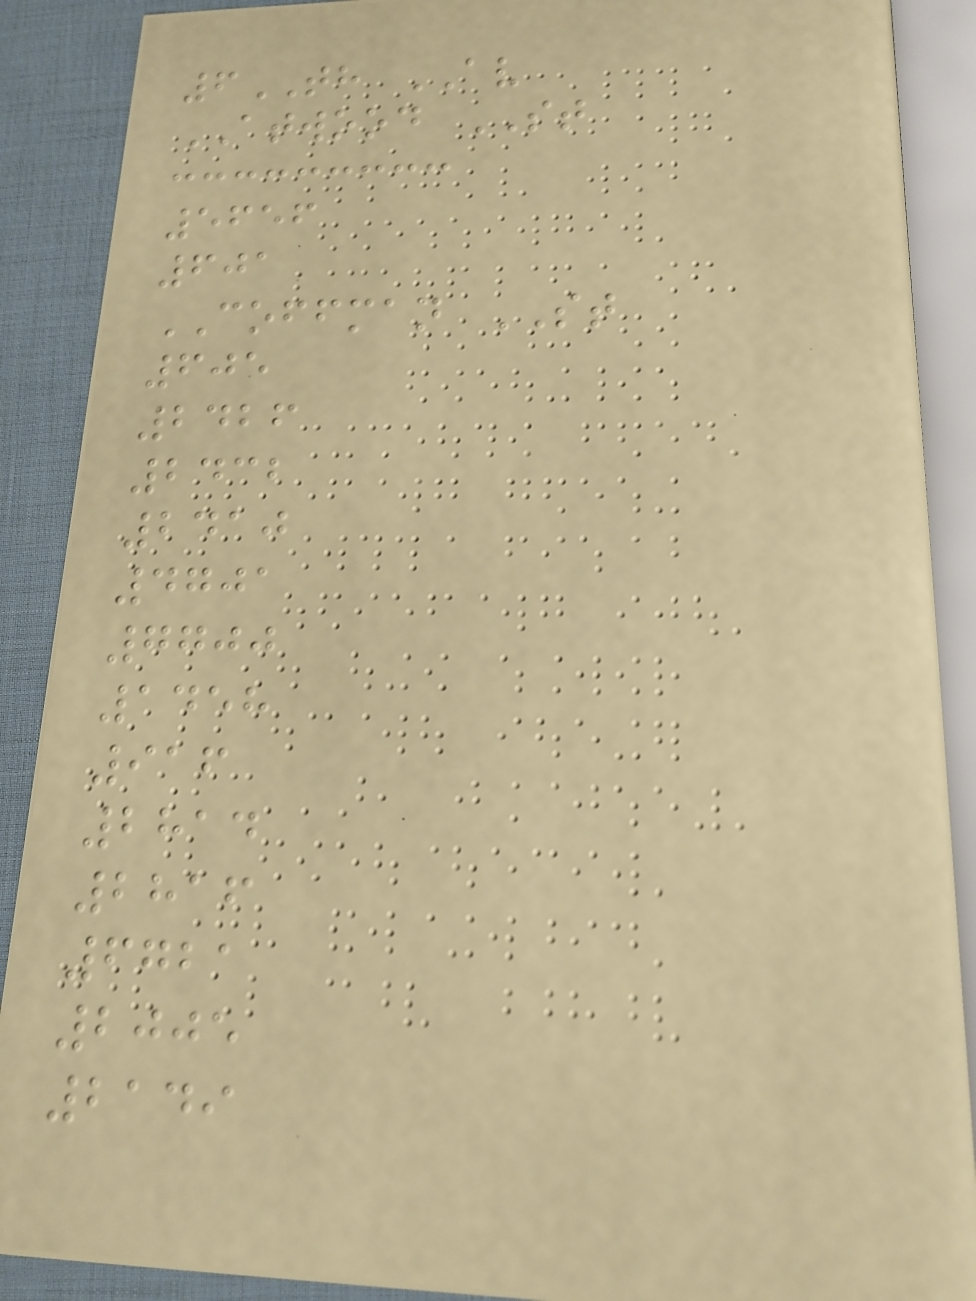6TH AV
ATWOOD ST
5656
601
COFFMAN ST
605
2426
2432
2410
4701
7700
1458
916
2814
2816
6721
2005
2149
